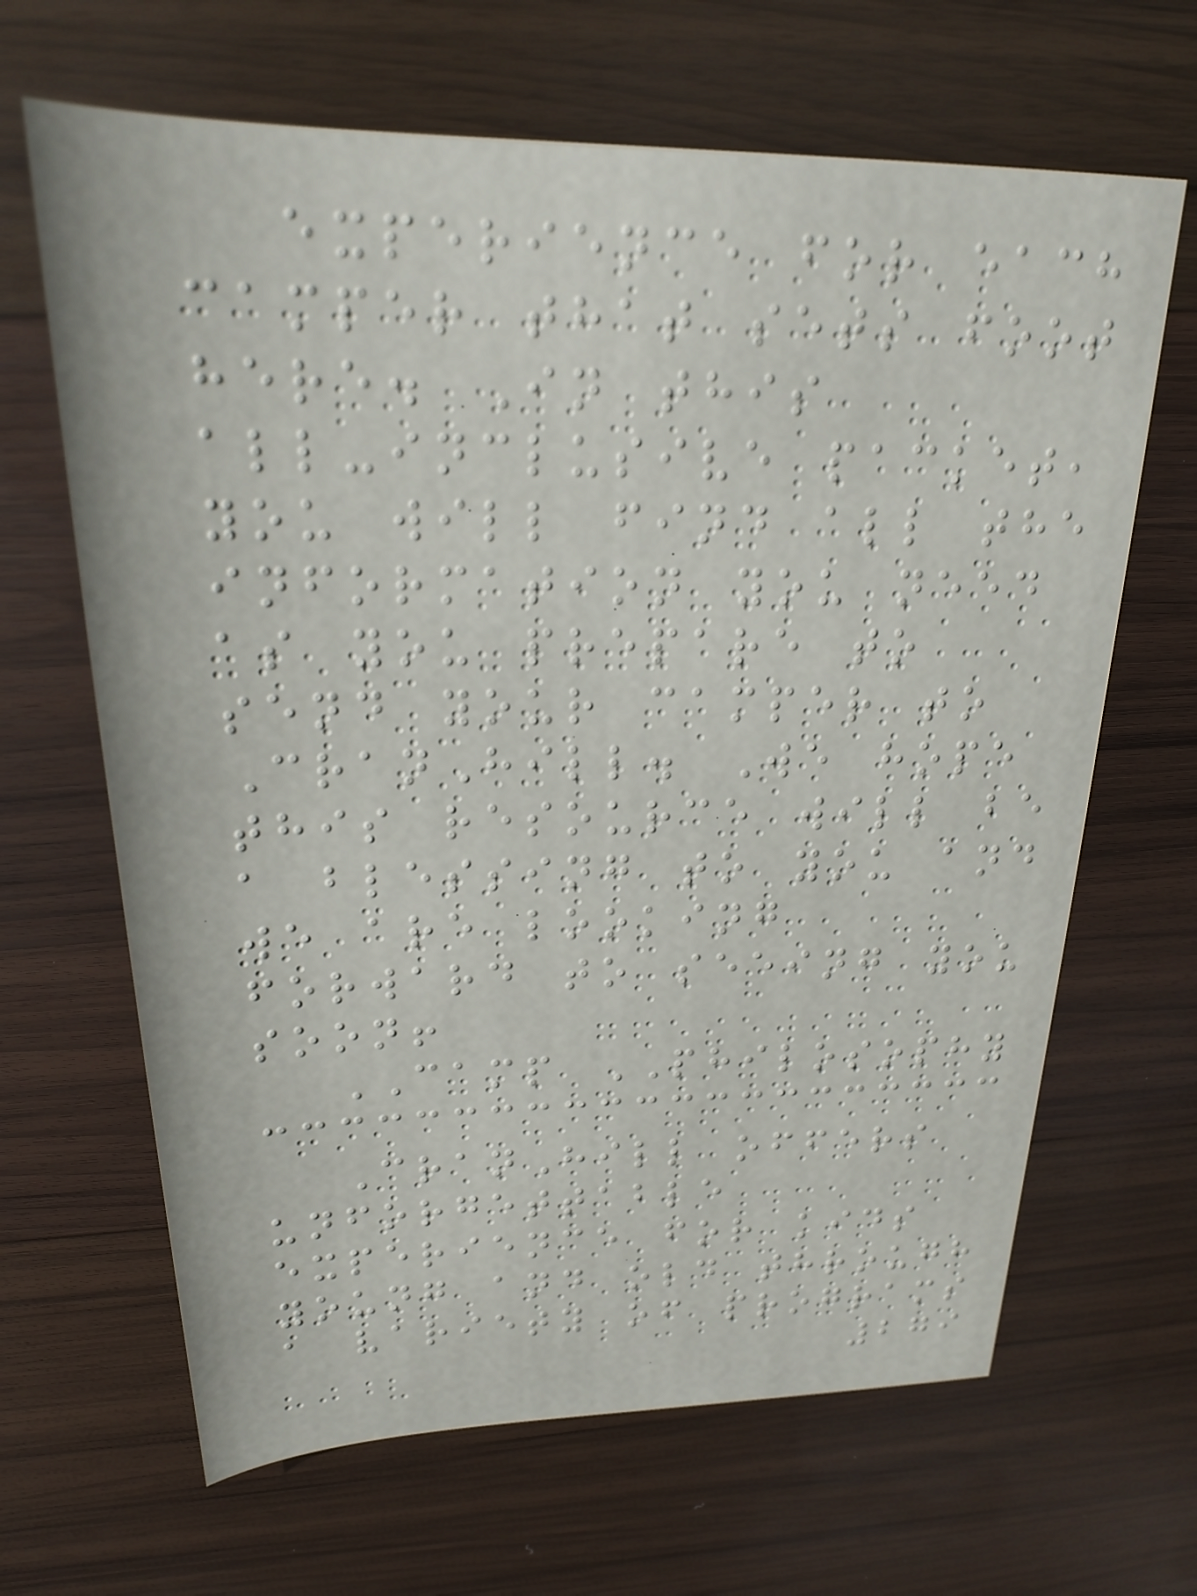experience for each
camper that sets foot
here. In this
all-inclusive packet,
you will find all the
information you need
as you prepare to
send your camper to
CranHill. We hope
this resource will be
a blessing to you and
we are looking
forward to seeing you
soon!
CAMP PHILOSOPHY
CranHill offers
unforgettable
experience for kids
young and old through
a variety of programs
279
